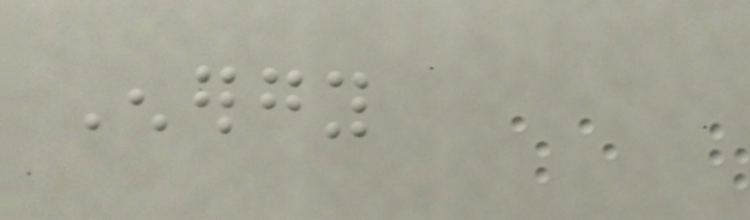Energy
